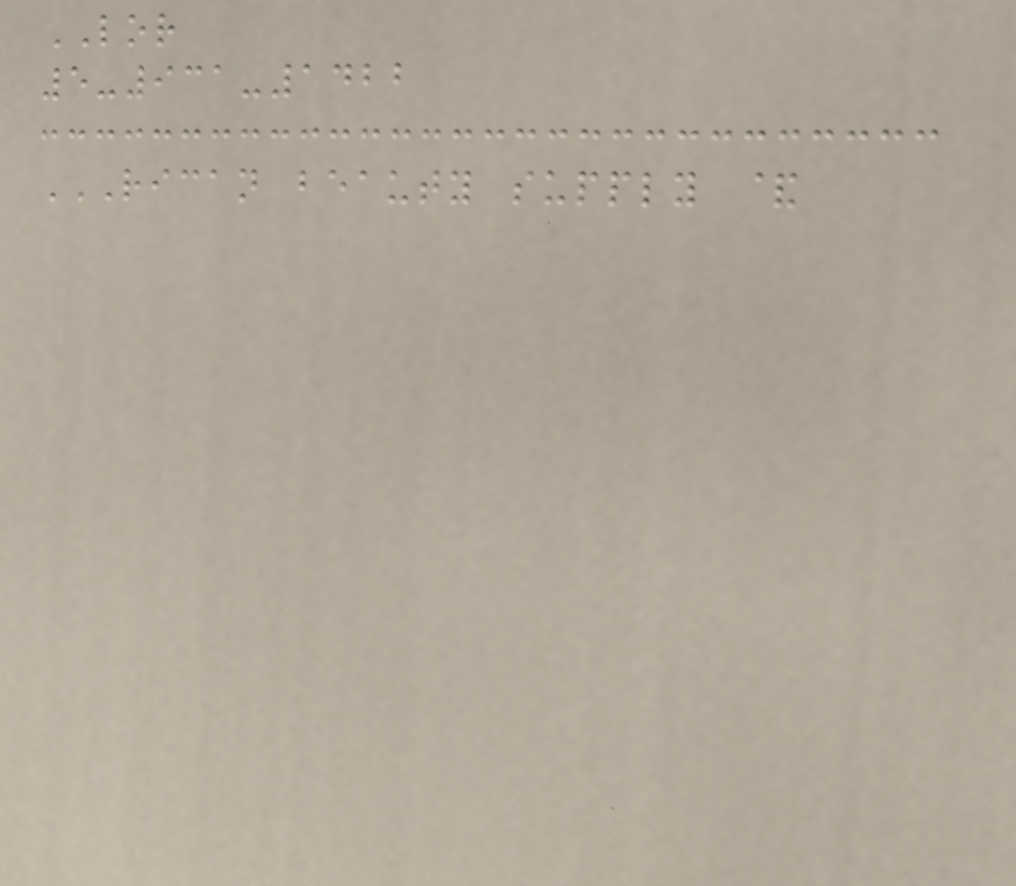LOR
5-931-1422
RICAN BEAUTY SUPPLY &
